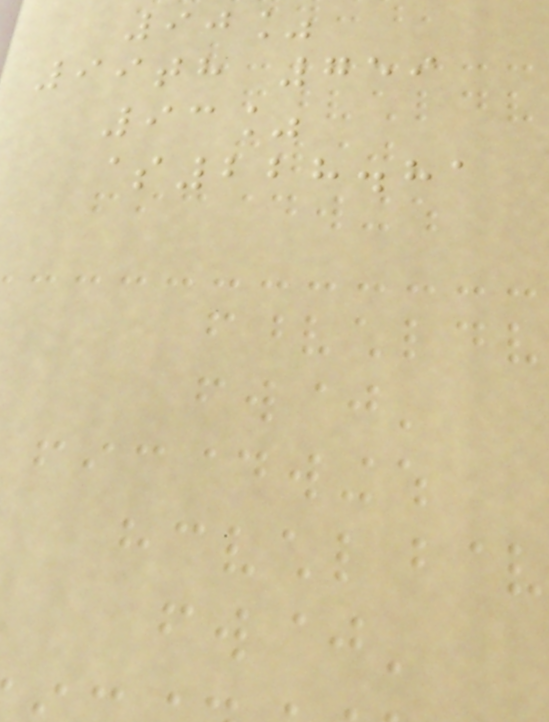90%
99th 759
93%
$228.81
